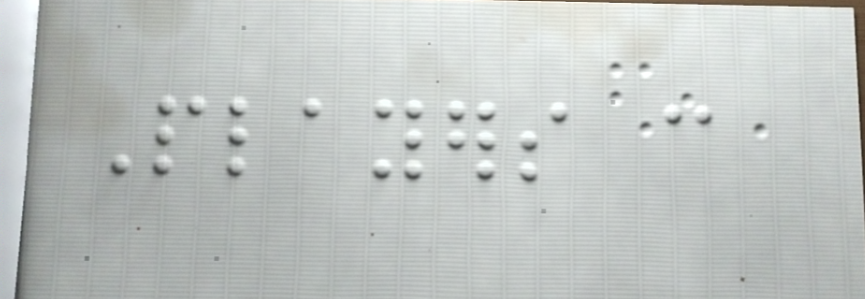Players can
